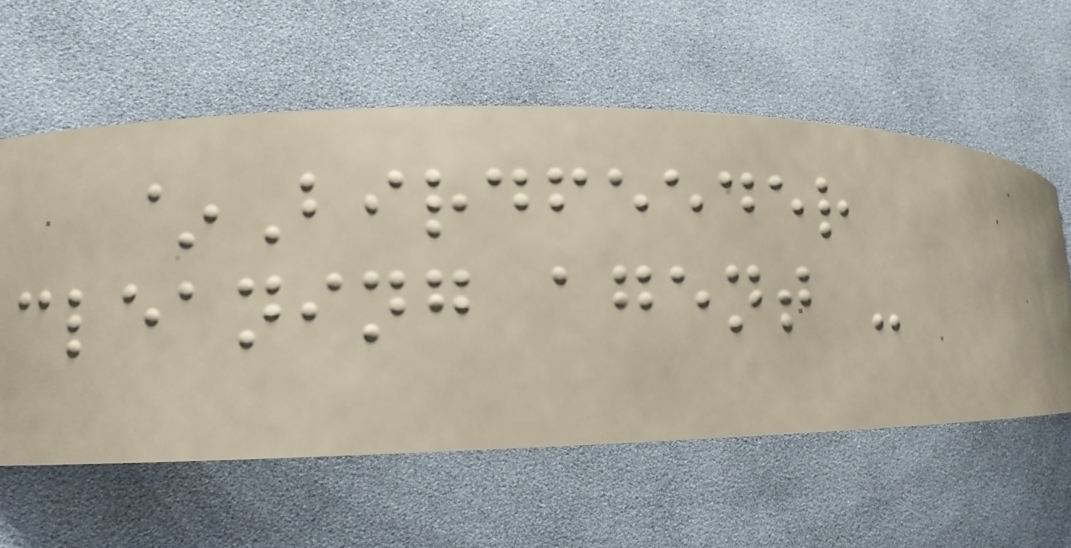~Birdfeeder
cleaning agent -
